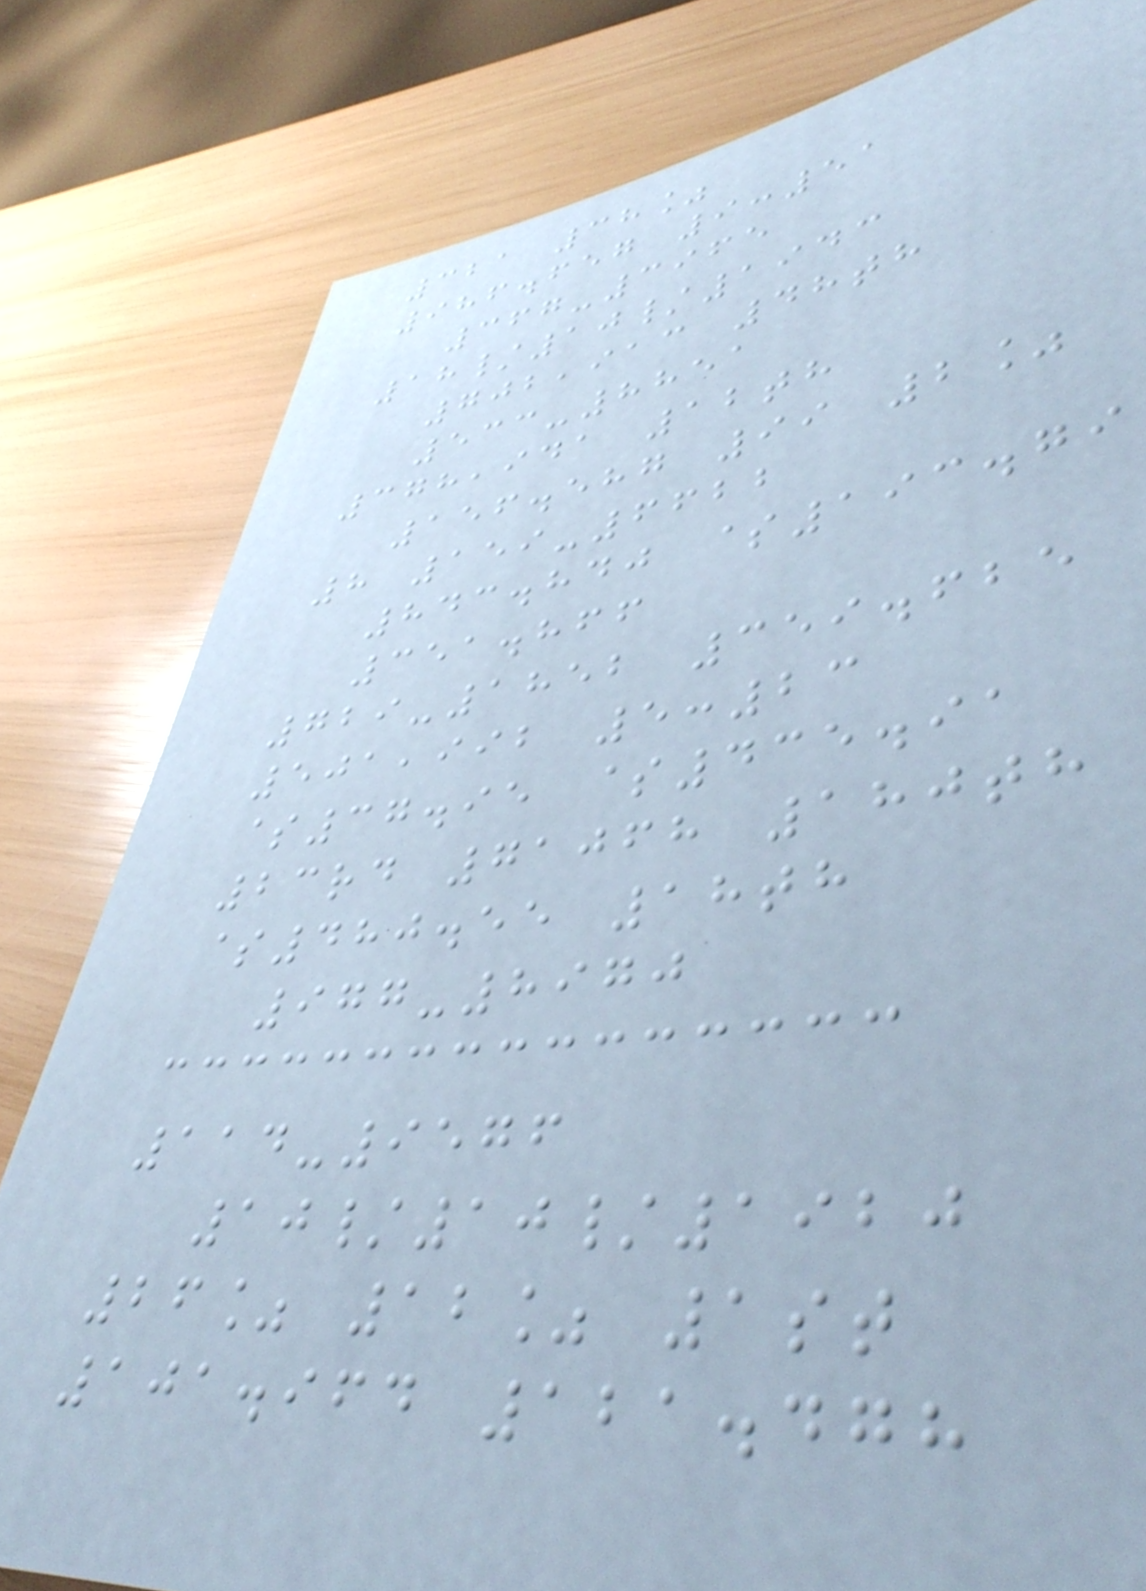321 38%
986.657 9:51
367-3965
18/10/1943
702,913 48th
533-8851
378,941 12th
156.587 99 2%
8 159-6622
843.840 $193.79
351.866
729-1852 359.625
501,992 5:23
$37.95 $435.91
23rd 71068 180th
$480.55 18th
977-8970
114-9576
10/10/1920
26% 12% 1st
101.964 121.478
